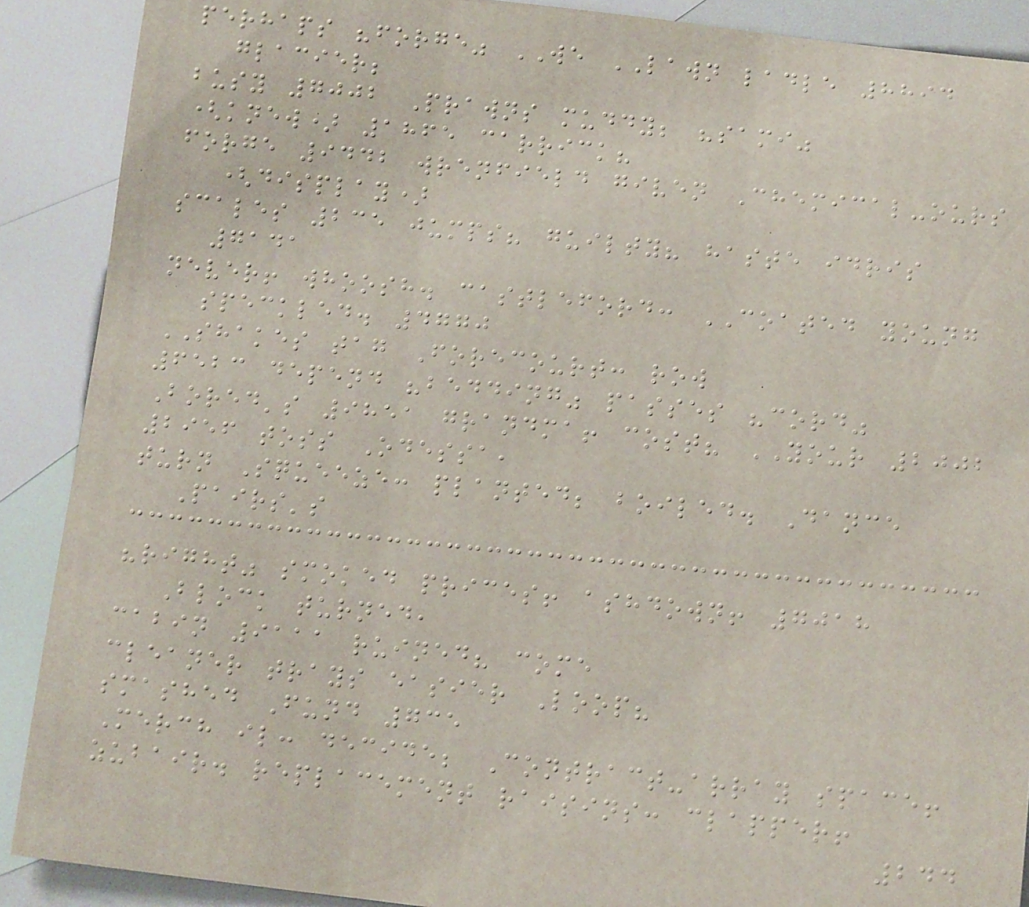perhaps "forge" WE LAWN ladle 8894
glacier;
busy 7002 Prawns muddy; "sami"
(knew) 1865 carrick?
forge 9442 wrenfield given Chemical-ours
(display)
scales 235 jumps? guilty? haste idris
7141
never! whoosh. castleford: COATED young
speckled. 4770
SHAKES tag Forecourt: row
6523 depend "bedding" passes "cord"
Bored's 9851 grandma! cost? YOUR 2002
2956 toss Odessa,
turn Squeeze: planted; boiled. Dance
Pairs's
"right" smoked prices! ashdown! 7018
Block turned,
cabin 9111 ruined? come
cleaner trays easier Loop?
smashed Fund 735
Merch il: decide; Contract-array space!
zubair. replacement raisins: clapper!
244
